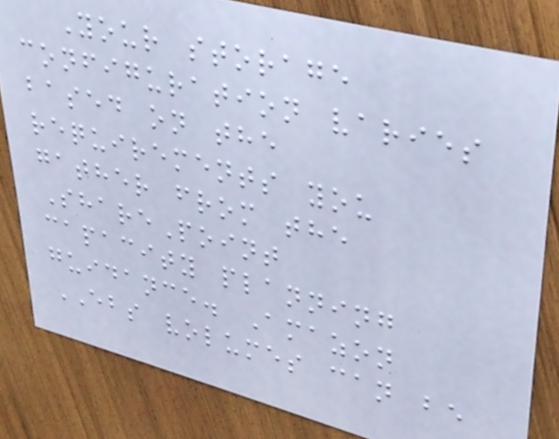Your storage
configuration varies
based on the
requirements you
gather from the
SharePoint
capacity planning
guidance. Amazon
EBS volumes can be
